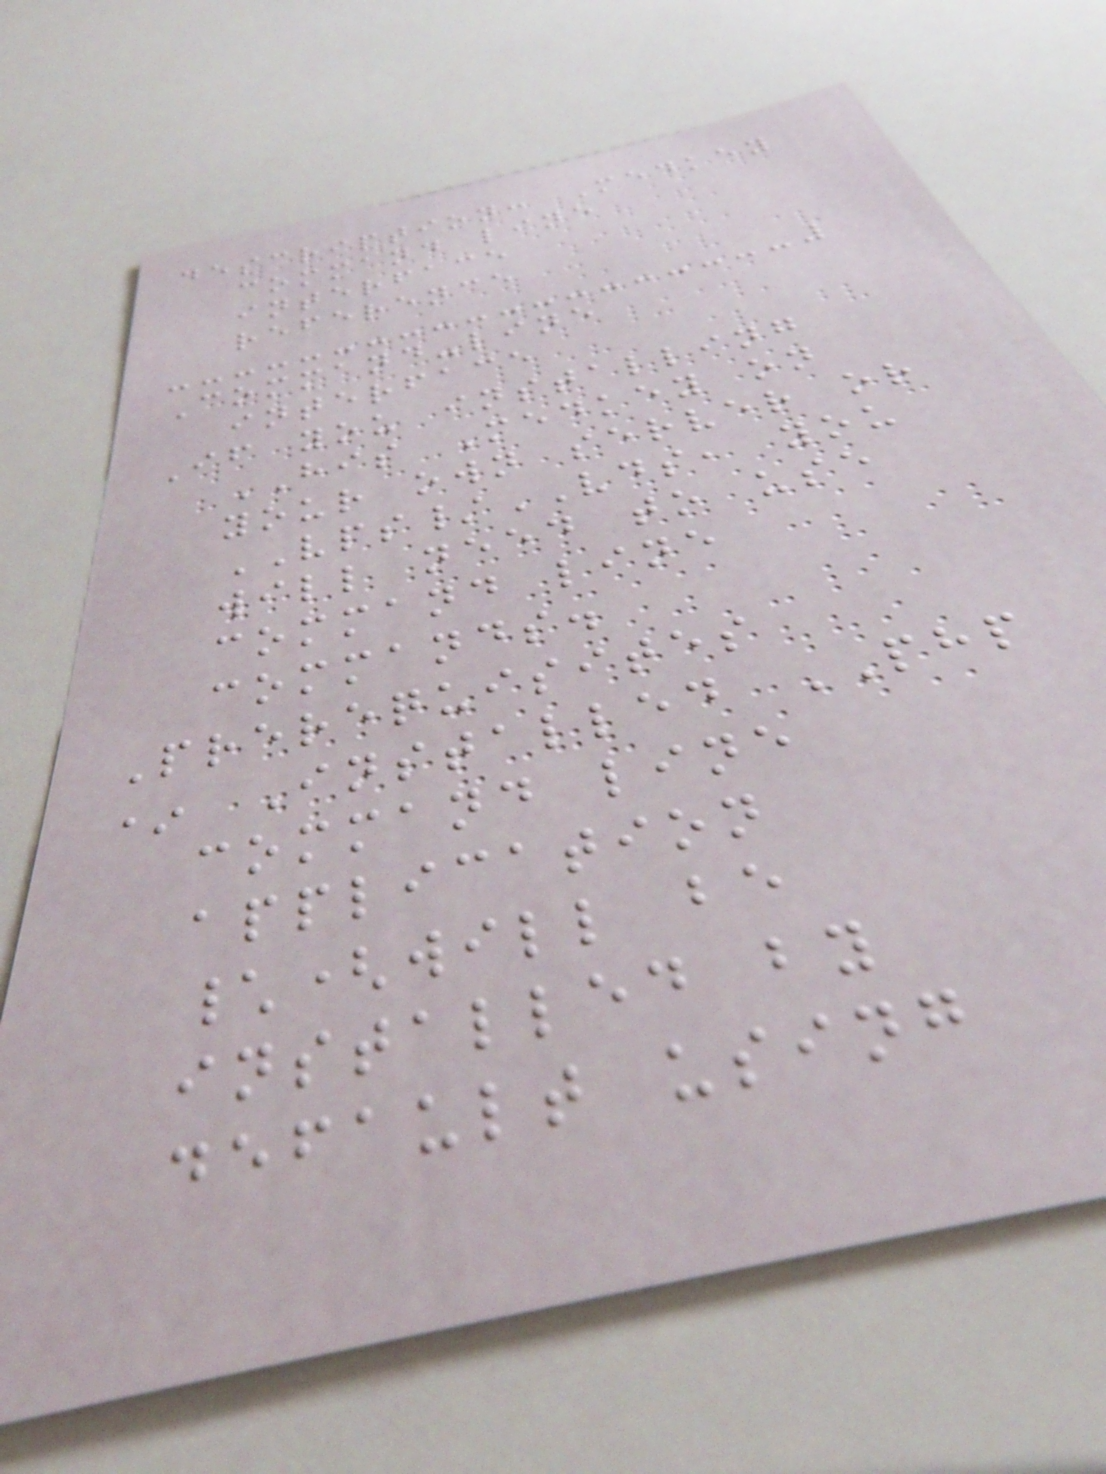description: Medkey
command line
interface
reference
Command-line
interface
If you installing
HIS Medkey on
your own server or
VPS/VDS, you
will need to use
command line
commands.
Prerequisites
* Installed PHP
command line
application
\(will be
installed by
default using
